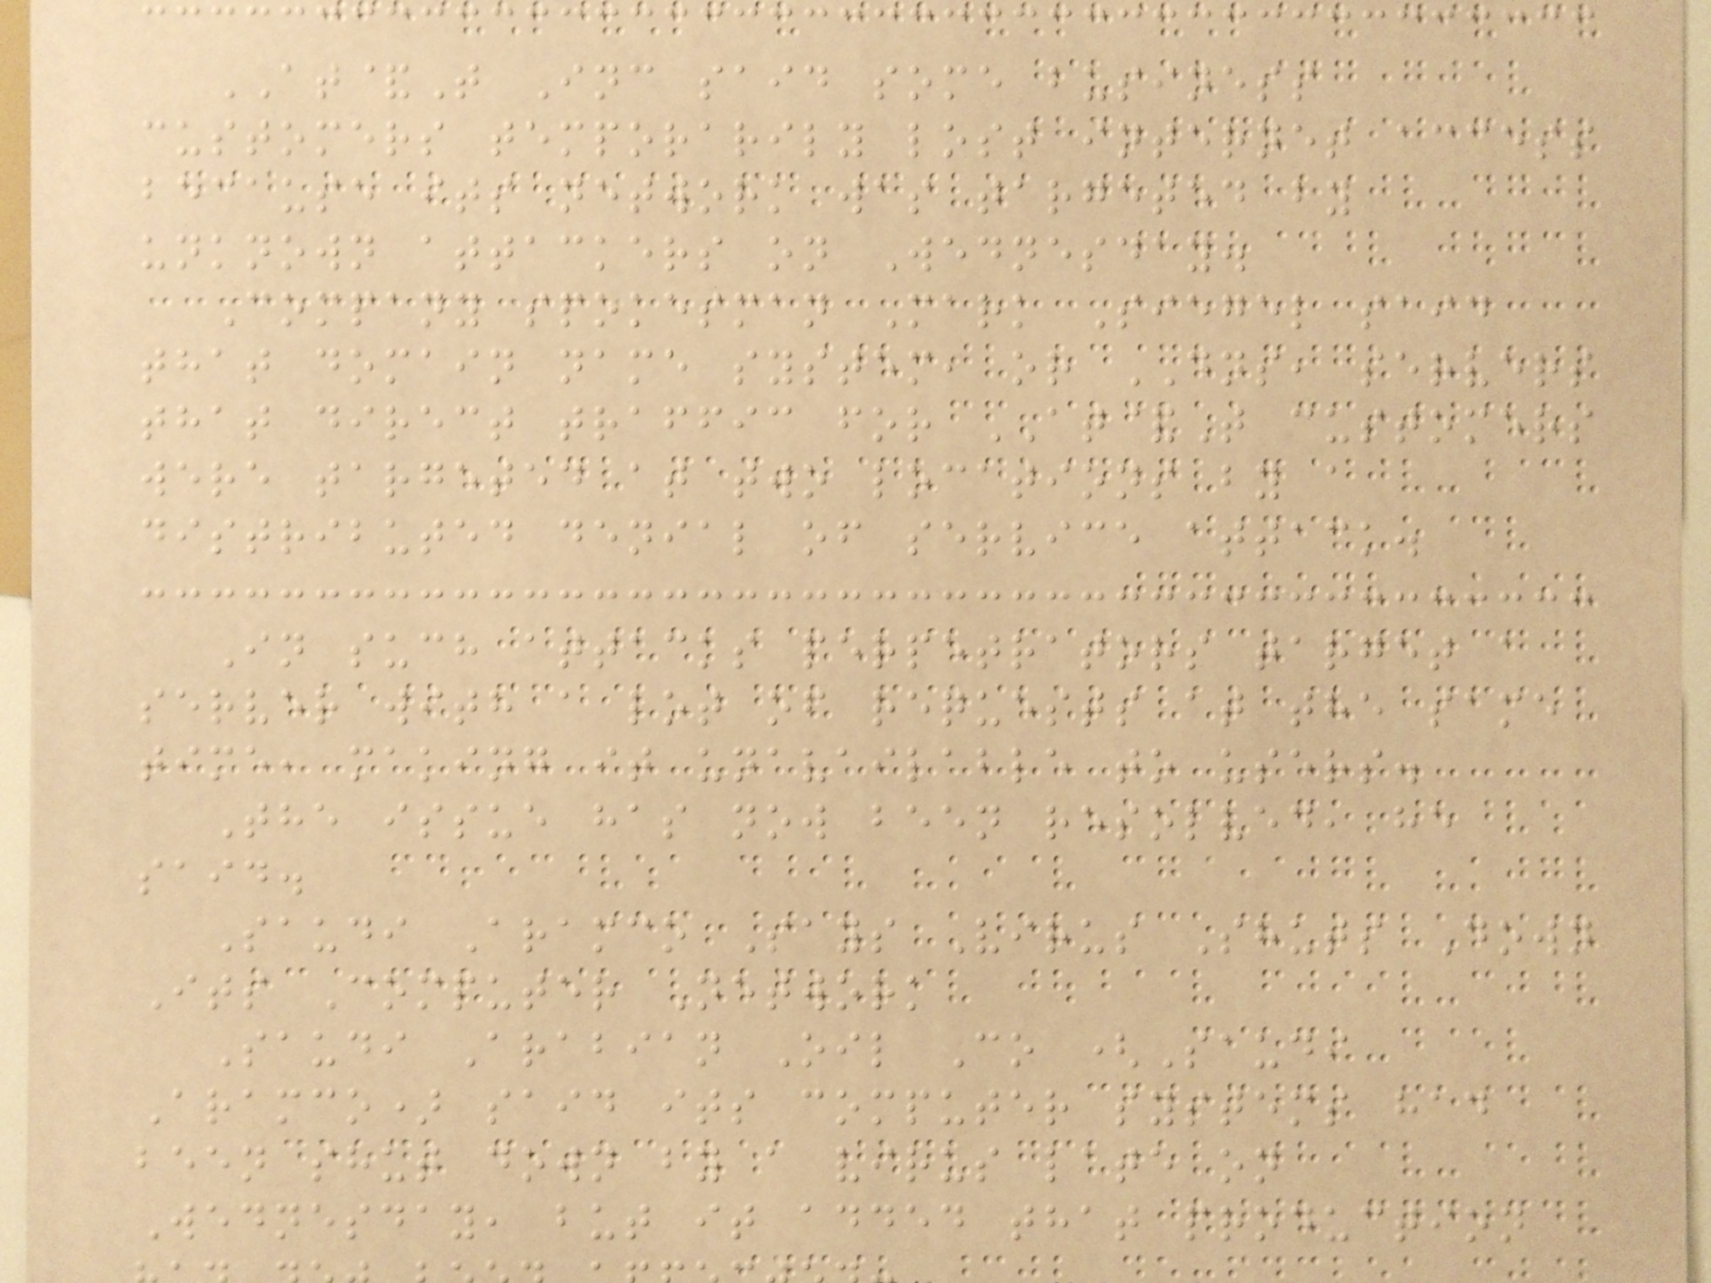AT&T Inc said some business
customers temporarily lost internet access
because its network was targeted by
unknown attackers on Wednesday.
Company spokesman Mark Siegel said
that domain name system, or DNS, servers
that direct traffic for AT&T customers
were targeted at two locations by a
distributed denial of service attack.
In such attacks perpetrators target a
server with a lot of requests at the same
time, making it unavailable to users.
The issue has now been resolved, he
said.
Saudi Aramco Says Virus Shuts Down
Its Computer Network
Saudi Arabian Oil Co (Saudi
Aramco) said its computer systems had
been shut down by a virus late on
Wednesday, but it added that production
